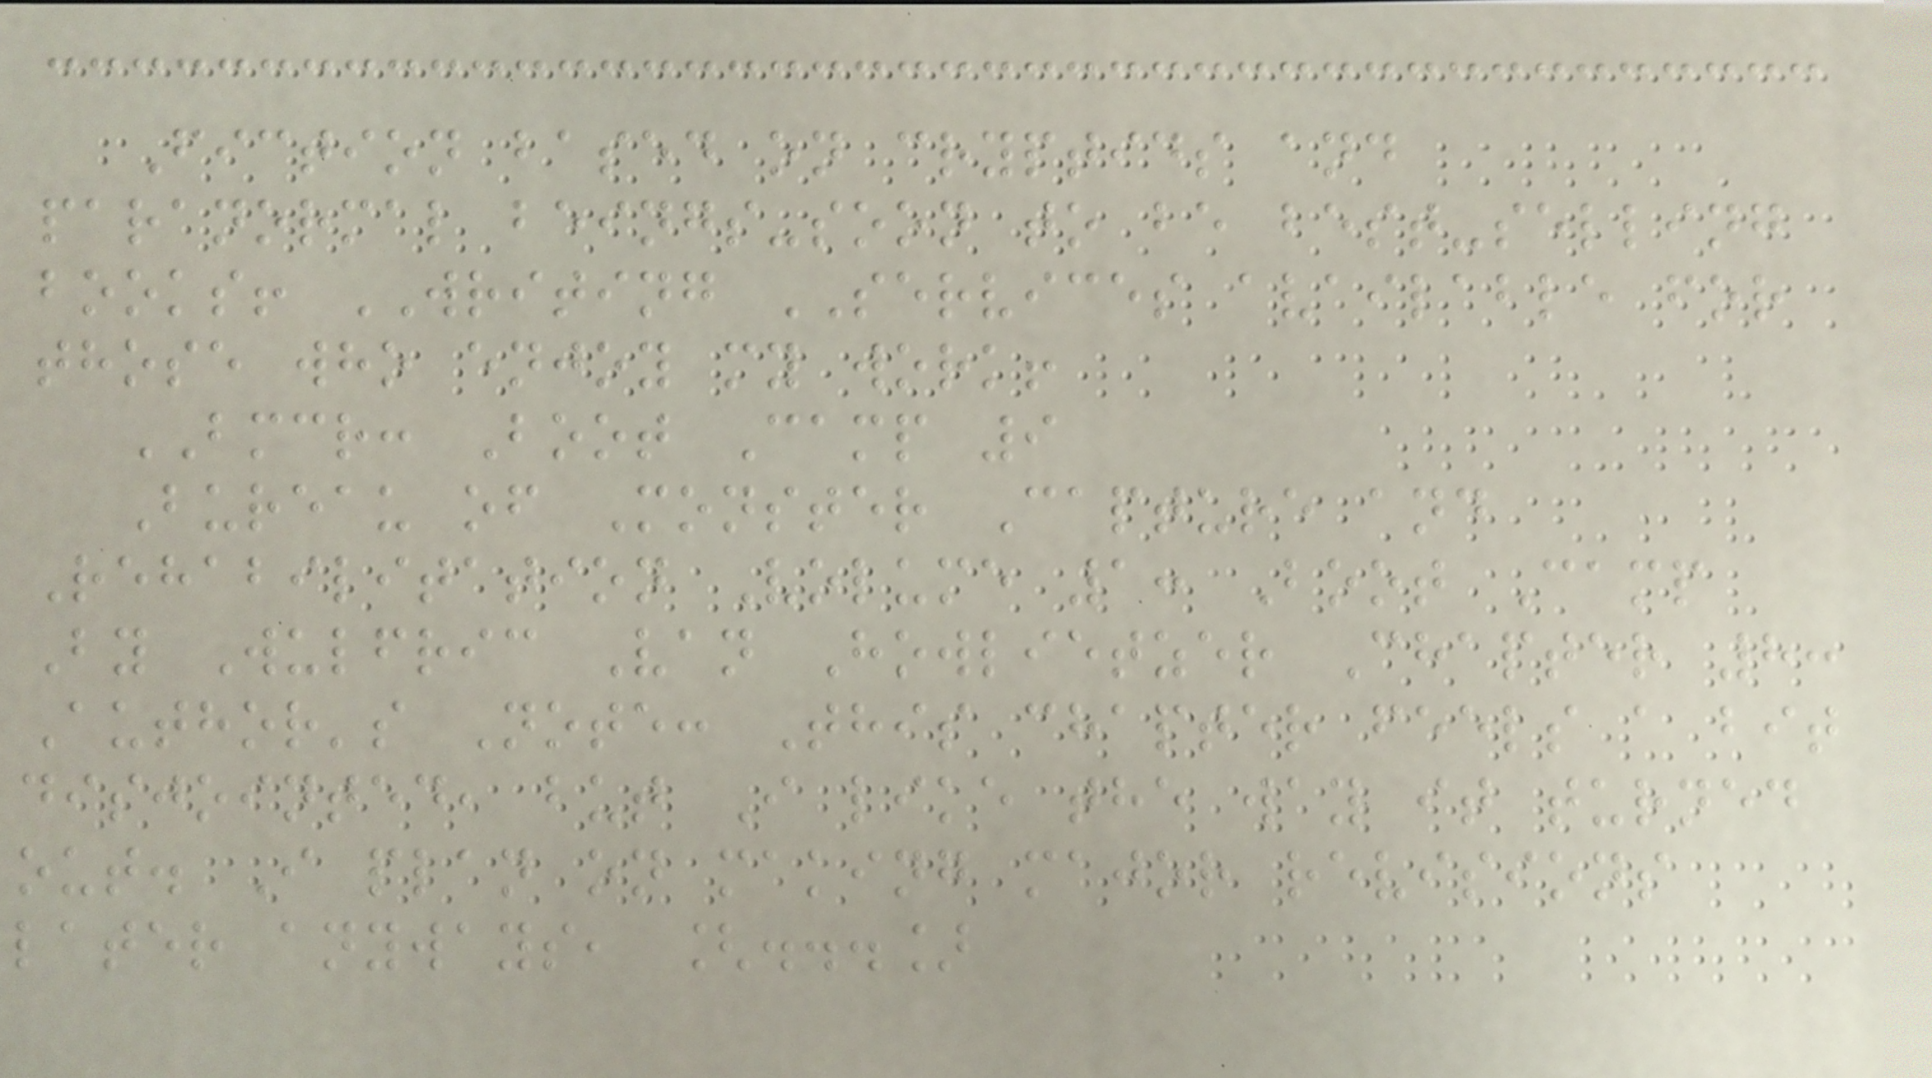Fiction based on cryptids and
paranormal beings-soon to be best-selling
books! WRITING SERVICES available for
those who enjoy my work!
BMCR: Boot Camp 9
Bureau of Monster Capture and
Rehabilitation Volume 1: Boot Camp
By Wulfric Van Howlietzer Chapter 8:
Author's Note: This chapter feels a bit
disjointed, but I like the way it turned
out. I plan on making major revisions
later anyways, [...]
